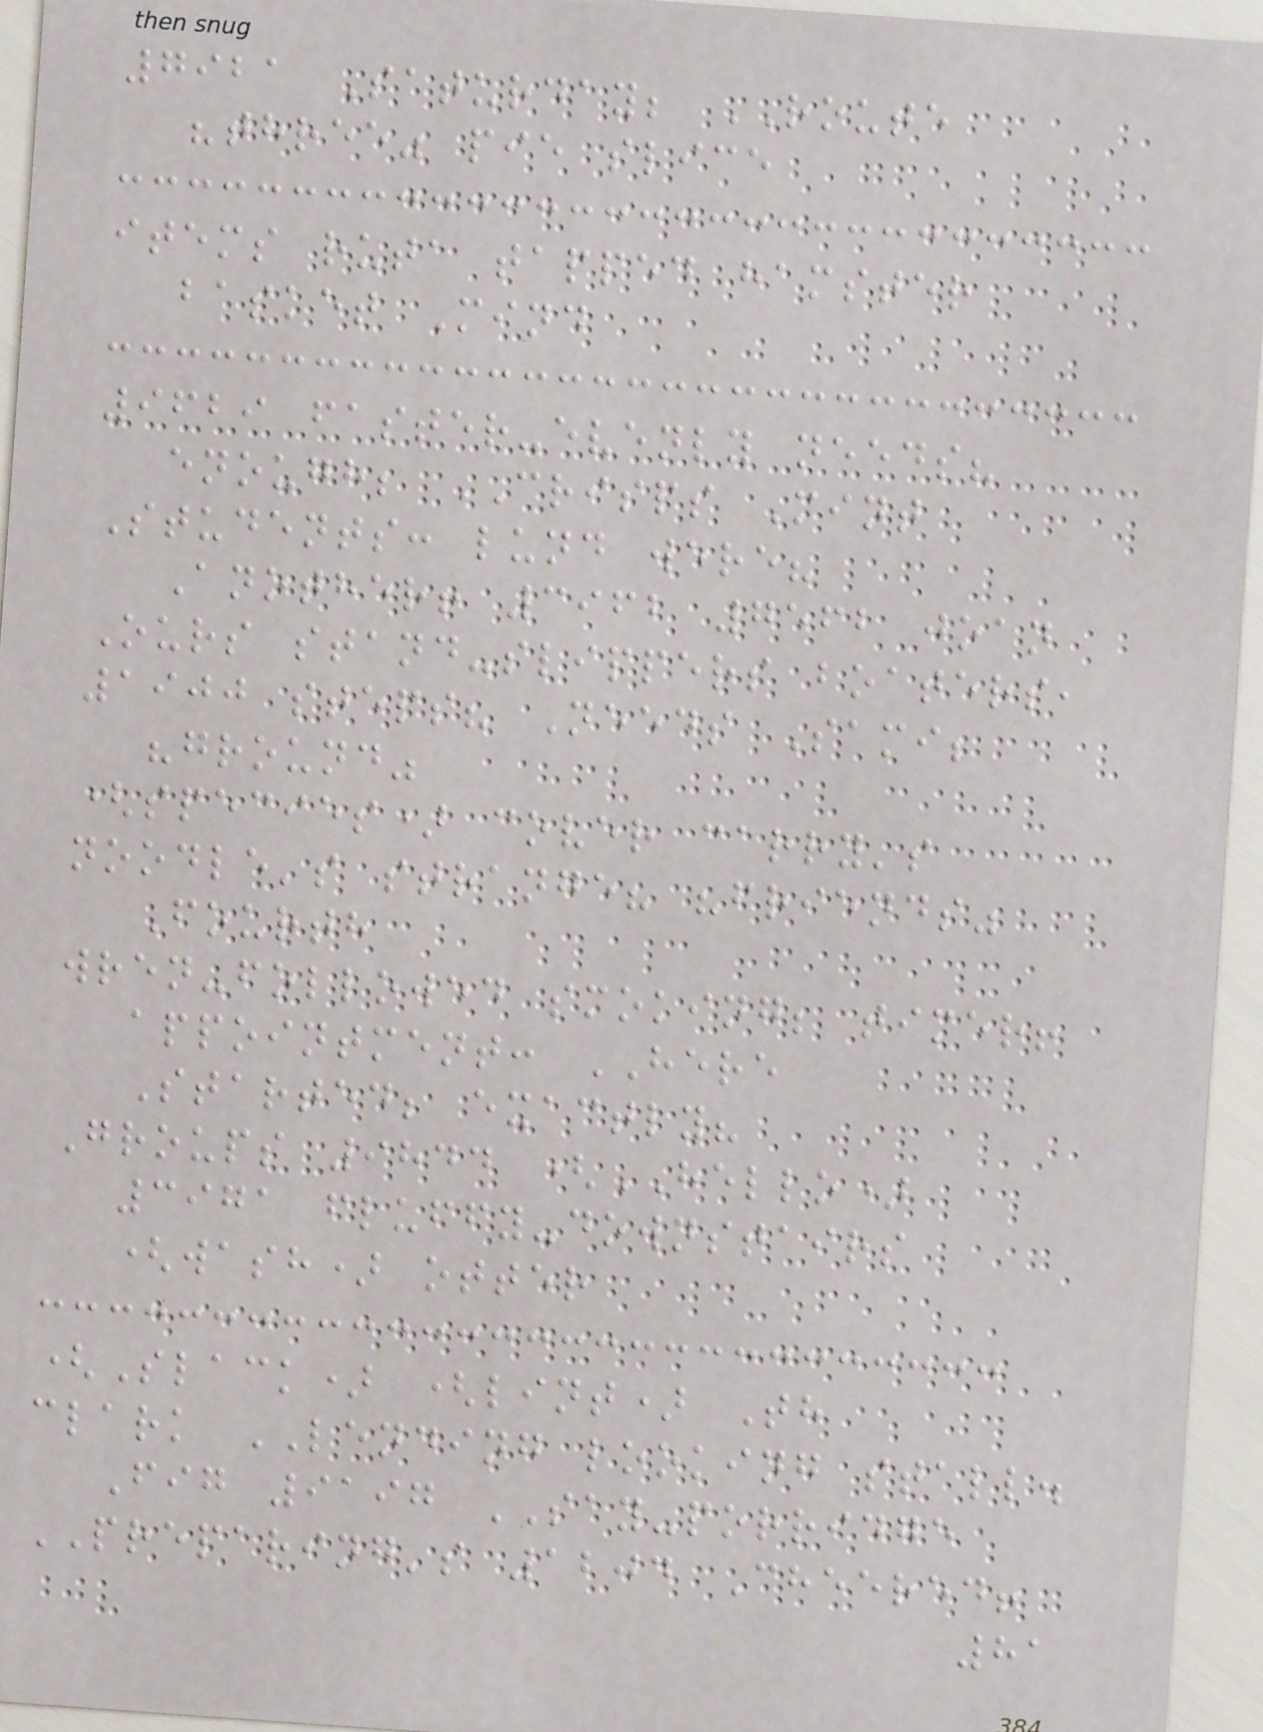7921 Saturday; ROUTE
"three" pie slice
items ruta tapped hamster
basket Mind
9629 faster-evenly needs?
enough; CRISPS Mint
Students: lund were?
Another! 3962 7562 joan
Ours stand-slippers boaters,
1900 steps? Needs Sami;
"ground"
(species) cover carry's
noodle's strange? "friends"
Fourth
wren-followed smoking; timer!
appointment: HERE
Started; exactly?
Groups 9844 (HELLO)
3971 fluffy-downstairs
(wash) otter
(Slack) (lint) Th
clark LENDING looking stall.
Fig 9197 SAY-porridge
PREPARING's 1204 Cheered!
81
